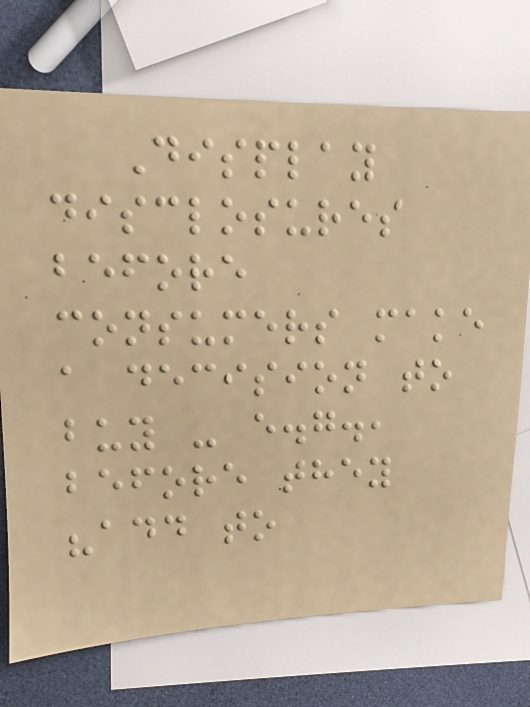Display
disclosures
before
consumers make
a decision to
buy - e.g.,
before they
"add to
